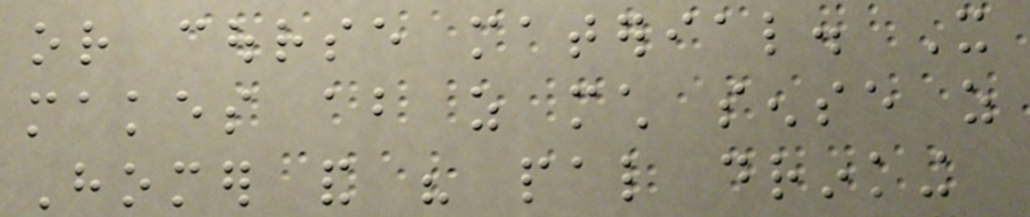or course material. It
makes about as much sense as
Homer and his pal drinking
